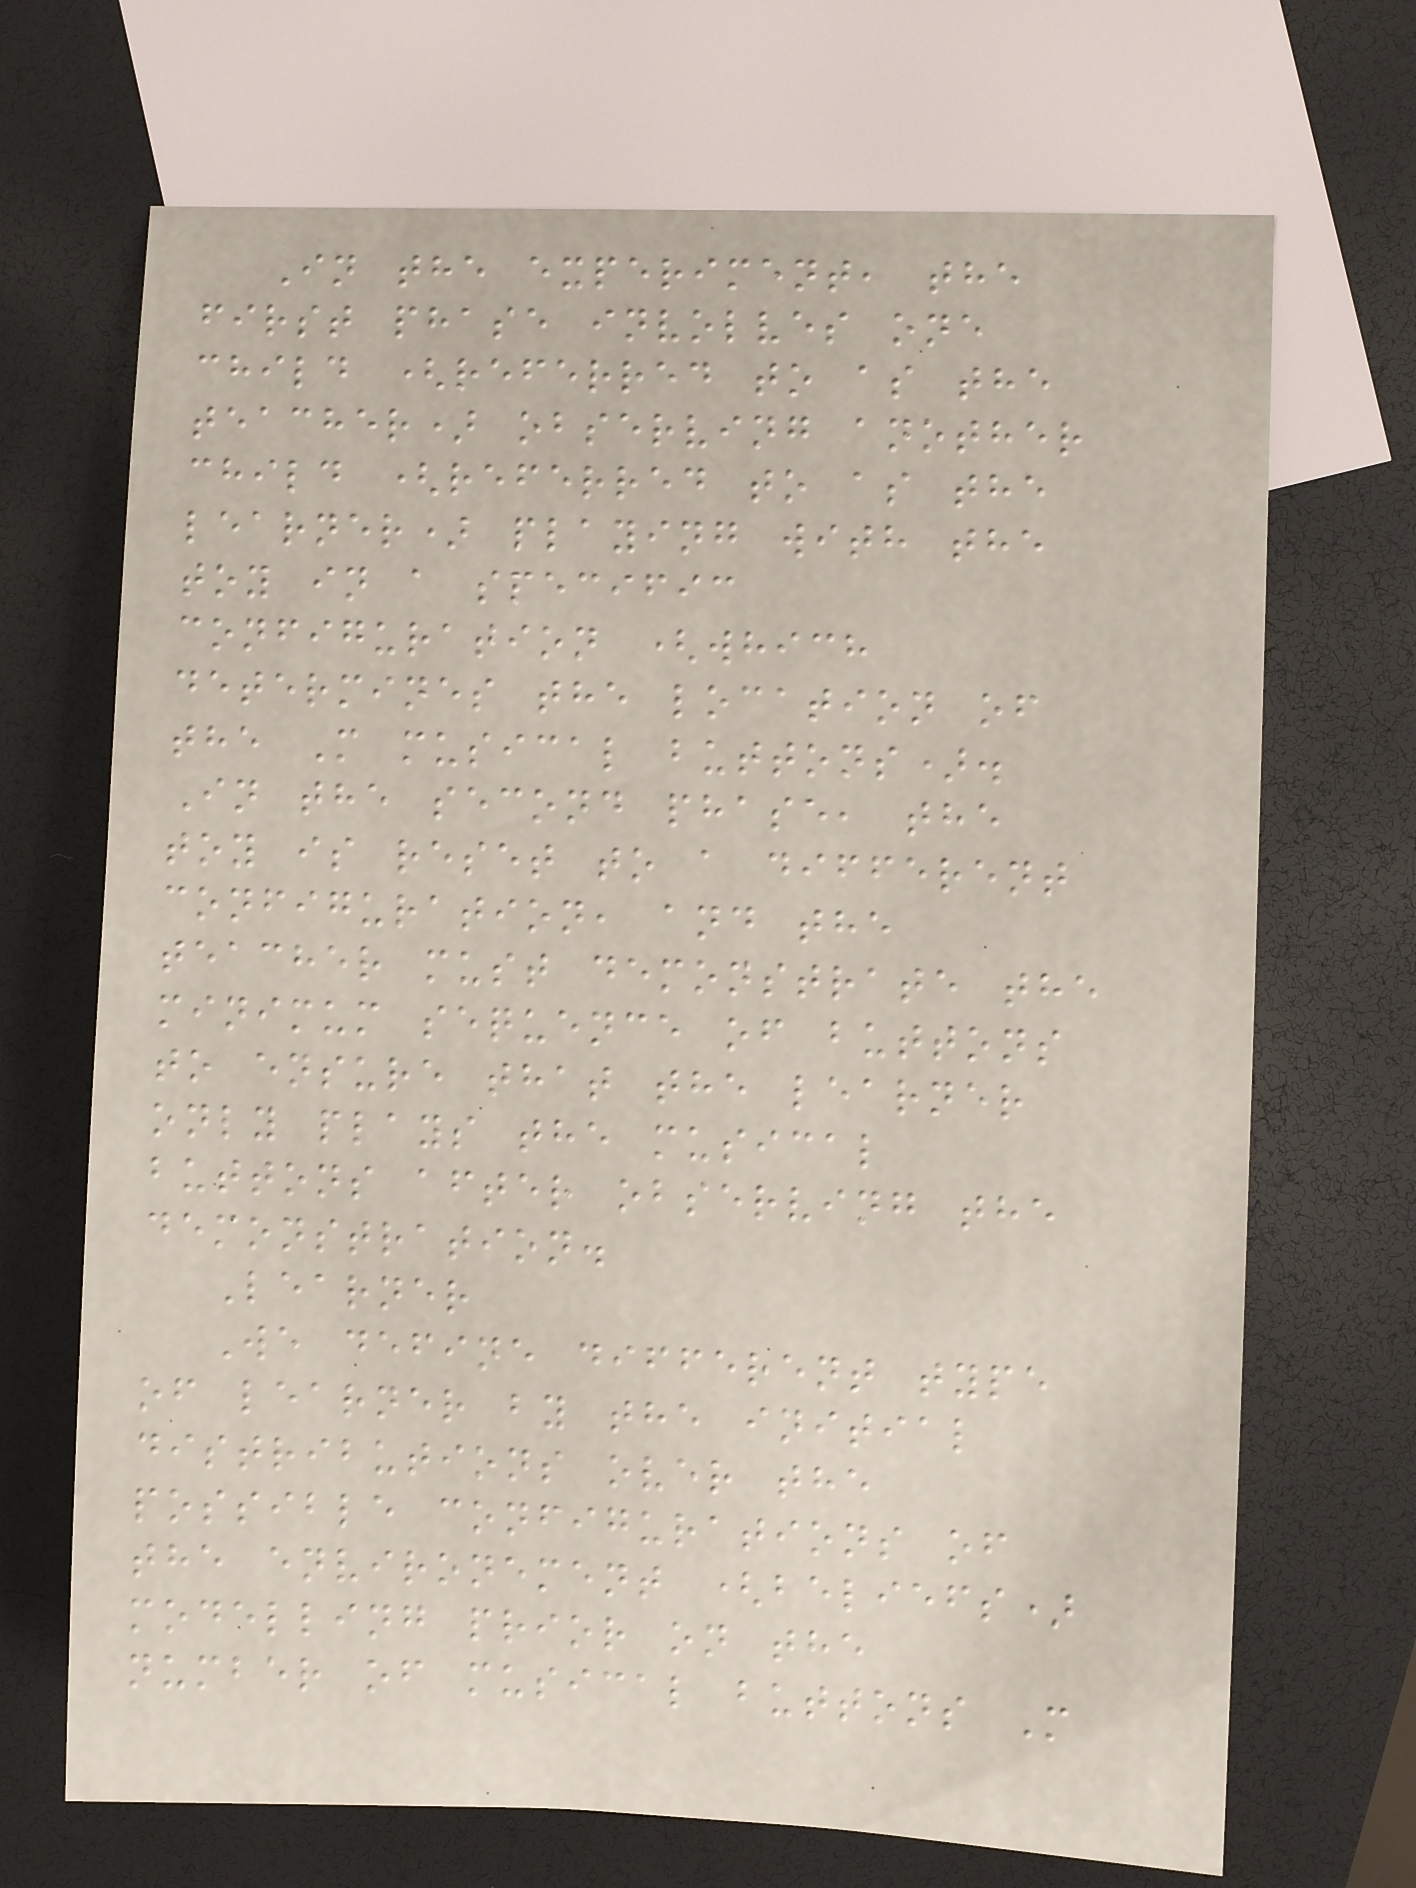In the experiment, the
first phase involves one
child (referred to as the
teacher) observing another
child (referred to as the
learner) playing with the
toy in a specific
configuration (which
determines the location of
the M musical buttons).
In the second phase, the
toy is reset to a different
configuration, and the
teacher must demonstrate the
minimum sequence of buttons
to ensure that the learner
only plays the musical
buttons after observing the
demonstration.
Learner
We define different type
of learner by the initial
distributions over the
possible configurations of
the environement (beliefs)
modelling prior on the
number of musical buttons M
